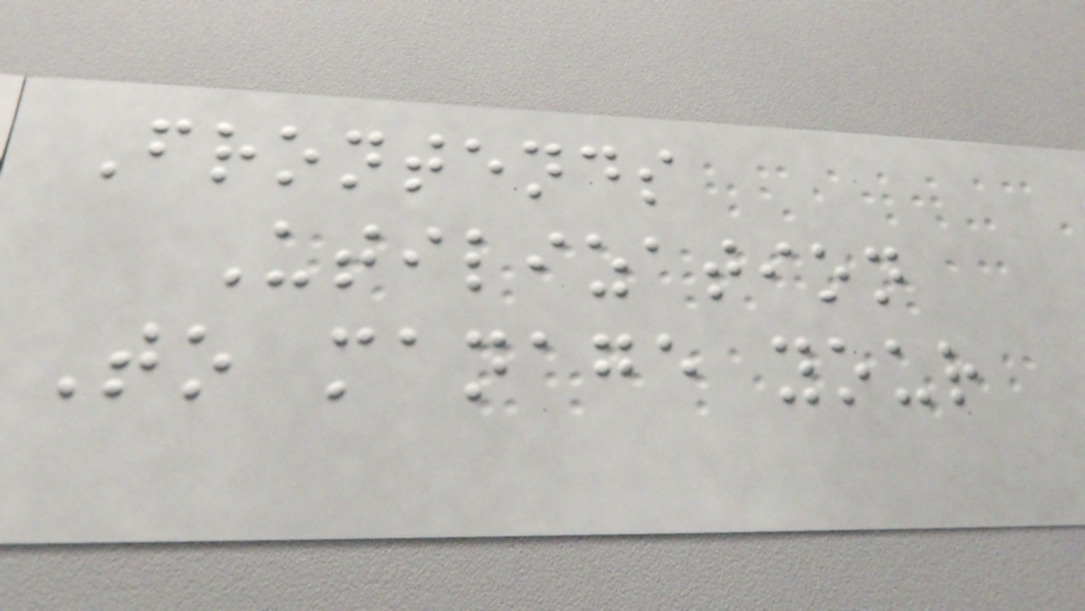Frontends
Utilization
To manage your
